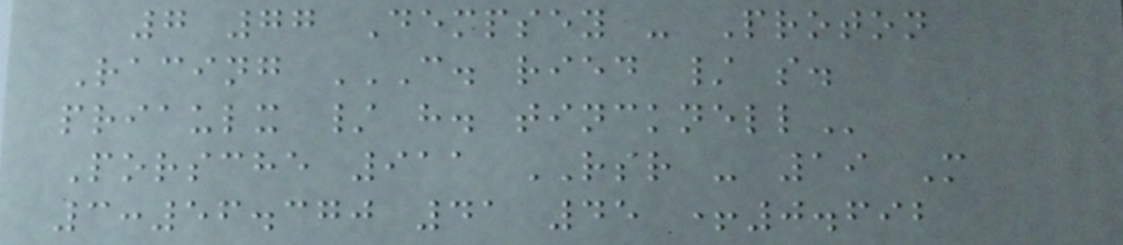7 77 Dempsey - Proton
Racing C. RIED / S.
PRIAULX / H. TINCKNELL
Porsche 911 RSR - 19 M
3:56.370 41 45 +0.692
